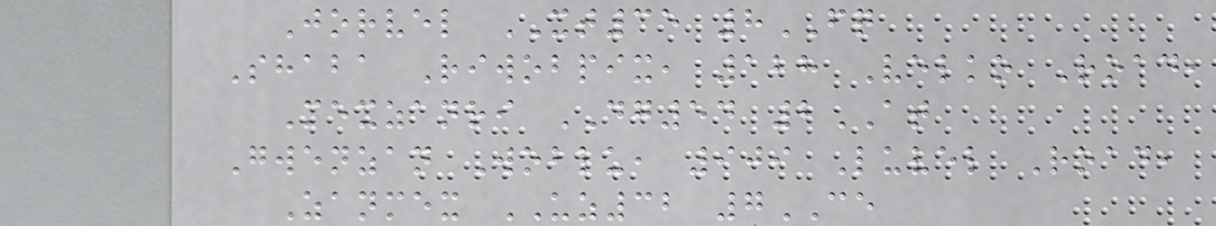Jorvel XT35 8FQ
Shaba Riwobpix, 128 Velko Road,
Mexzanri DG54 2AT
Gwenzan Woblu, 909 Luvel Road,
Zanmex UZ32 7CE
